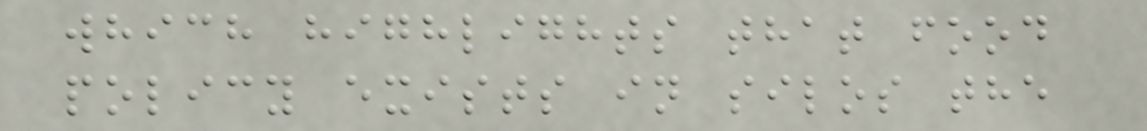which highlights that food
policy exists in silos the
